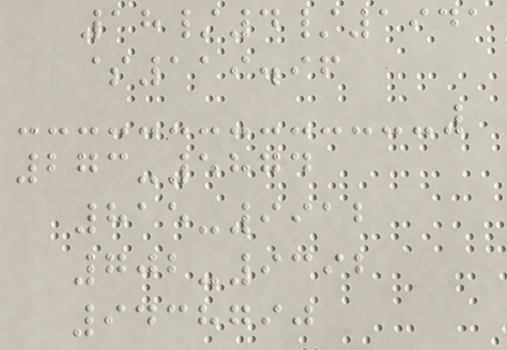18/4/1941
$119.96
273-5874
815-9912
702-9392
9438790
